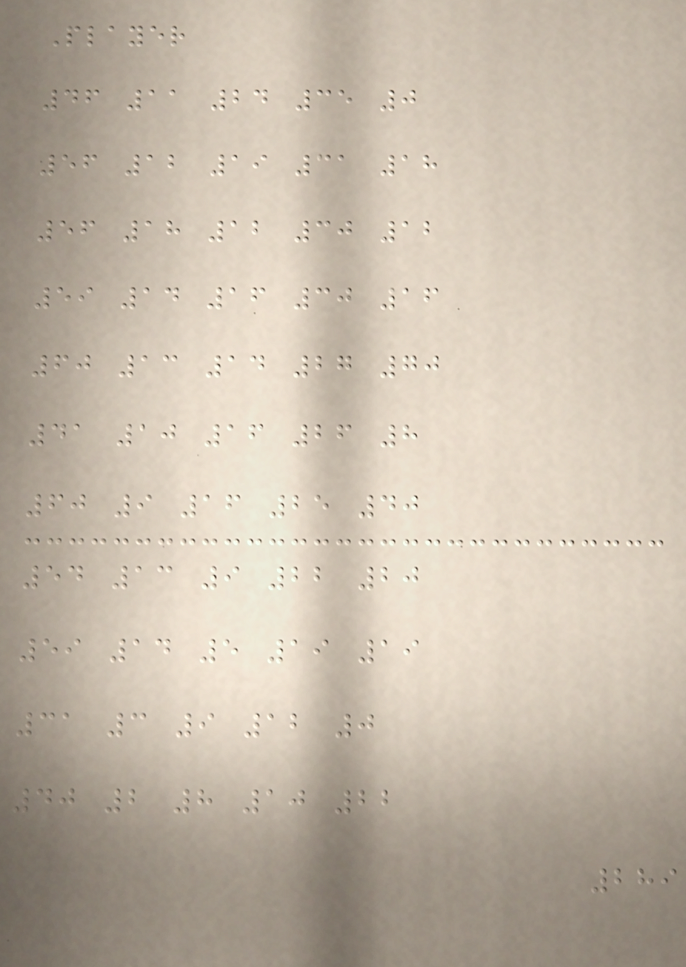Player
46 11 24 35 0
56 12 19 31 18
56 18 12 30 12
59 14 16 30 16
60 13 14 27 70
41 10 16 26 8
60 9 16 25 40
54 13 9 22 20
59 14 5 19 19
31 3 9 12 0
40 2 8 10 22
289
